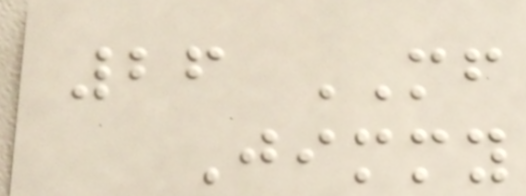26 MF
Jimmy
